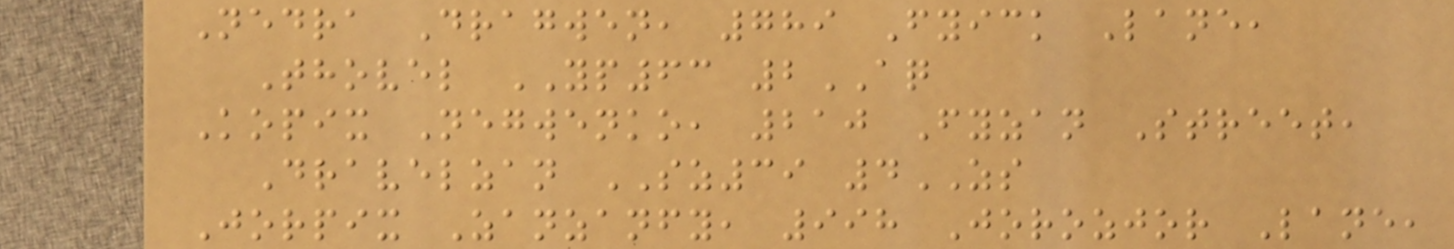Nedra Dragwen, 789 Fyick Lane,
Thovel YP63 2AQ
Kopix Negwenko, 210 Fyzan Street,
Dravelzan SZ39 4ZS
Jorpix Zanzanfy, 998 Jorozjor Lane,
